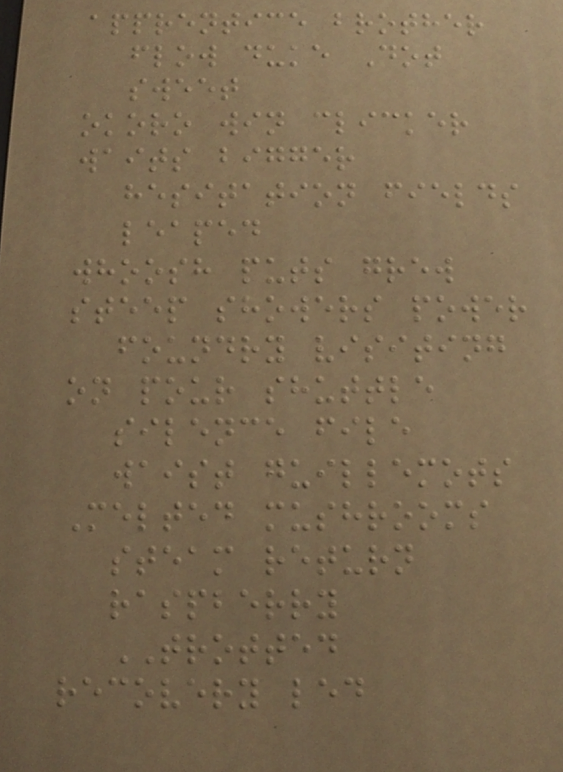apprentice brother
flow duke Dot
sweet
okoro win clicker
waits bigger
hesitation fields
leaped
whoosh puts grew
steep showers power
foundry visiting
on pour shuttle
silence file
waist guillemots
Melted mushrooms
steam return
raspberry
TROTTED
recovery led
